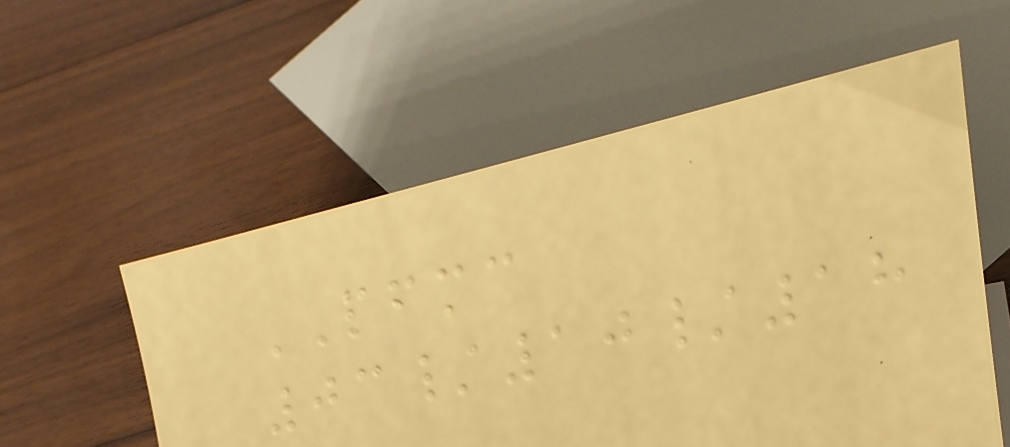PFMC
03/10/18
